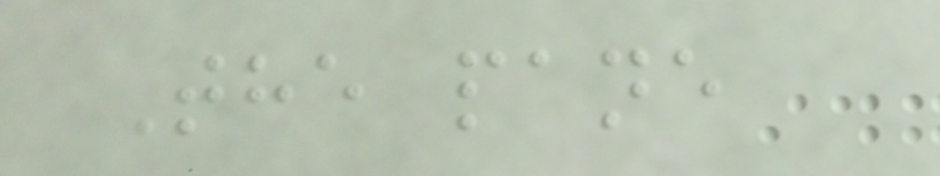The pane
